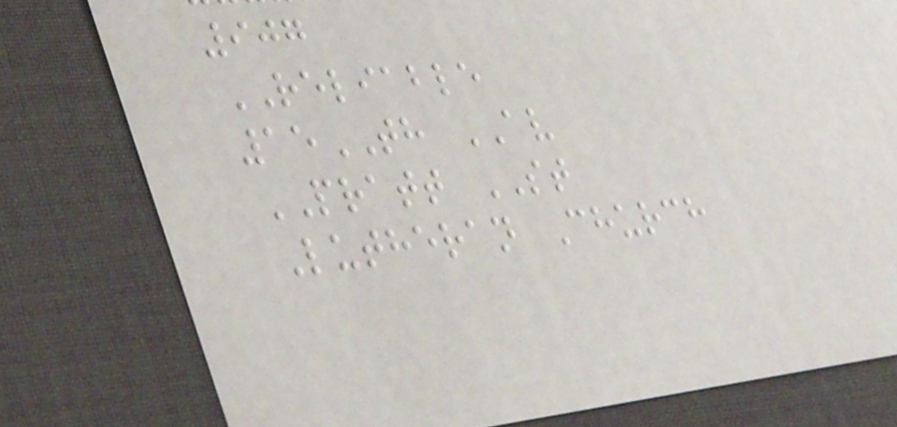907
RELIABLE
15TH AV
PRATT ST
Lutheran Church
